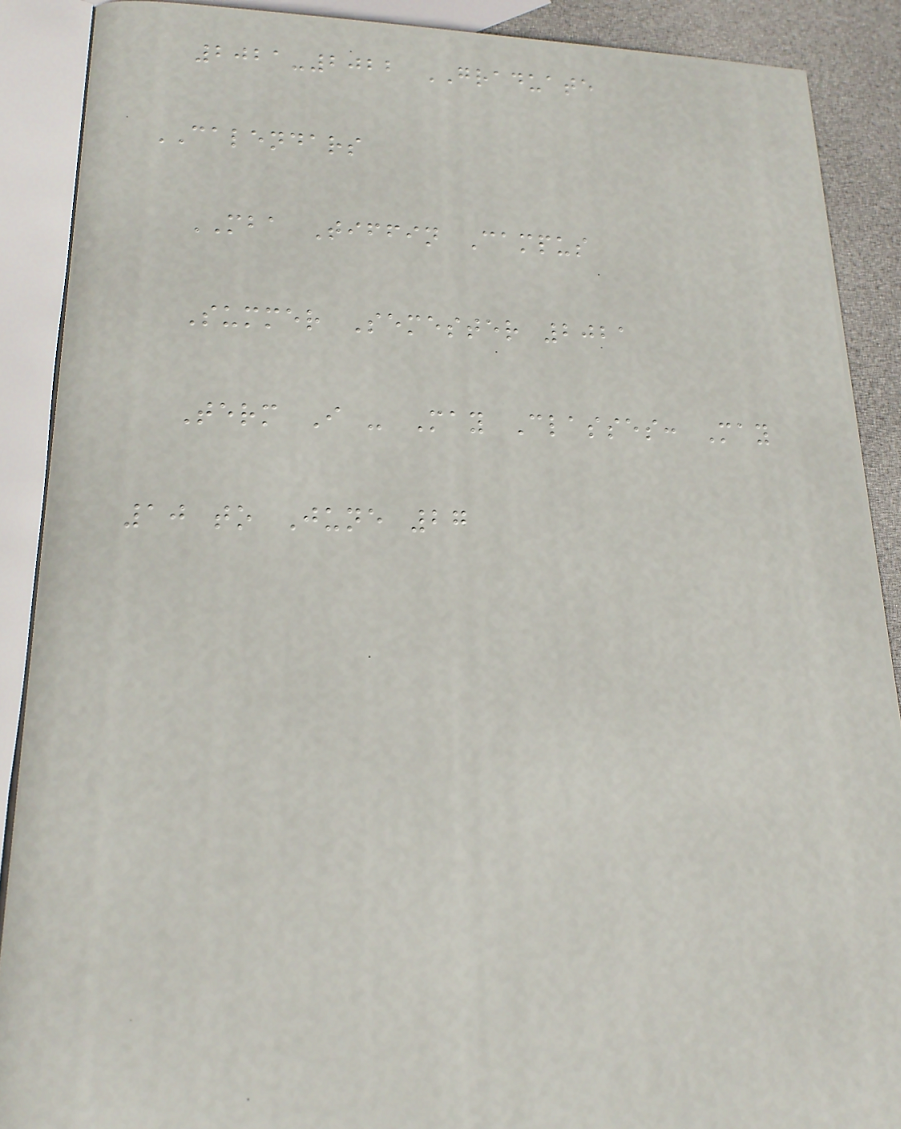2021-2022 GRADUATE
CALENDARS
MBA Tiffin Campus
Summer Semester 2021
Term I - May Classes: May
10 to June 27
